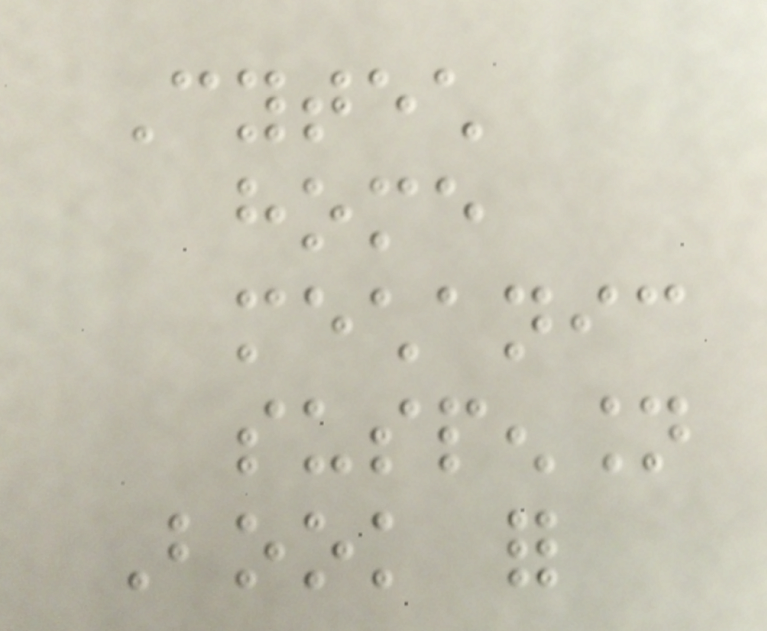Cytech
home
mechanic
suspension
Book for
